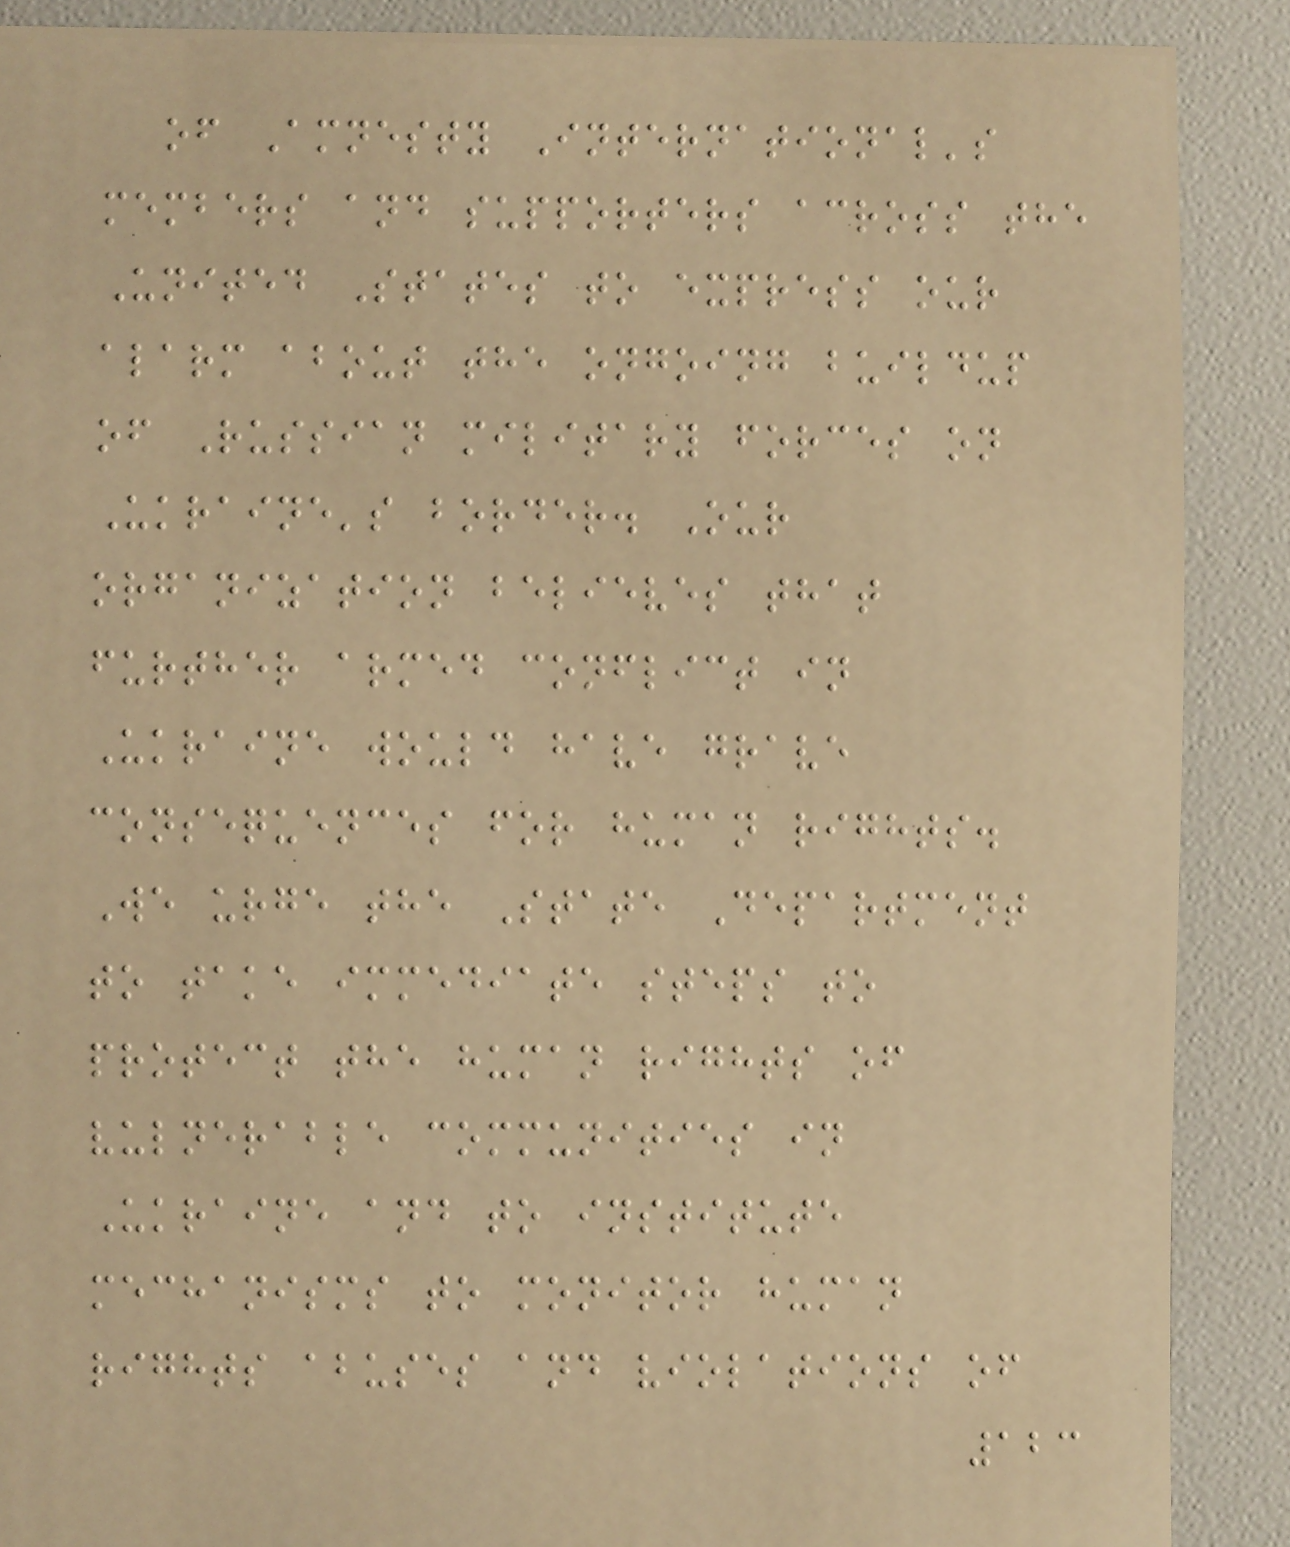of Amnesty International's
members and supporters across the
United States to express our
alarm about the ongoing buildup
of Russian military forces on
Ukraine's border. Our
organization believes that
further armed conflict in
Ukraine would have grave
consequences for human rights.
We urge the State Department
to take immediate steps to
protect the human rights of
vulnerable communities in
Ukraine and to institute
mechanisms to monitor human
rights abuses and violations of
123
